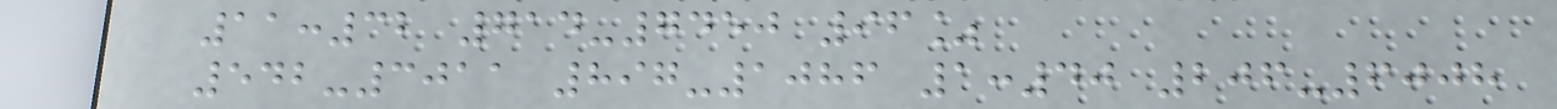11:32 714-7450 96%
542-3011 897-1086 1:40 206-6008
